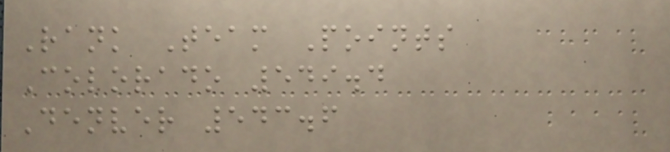Rank Team Points
Colorado 549.4
Denver 543.6
